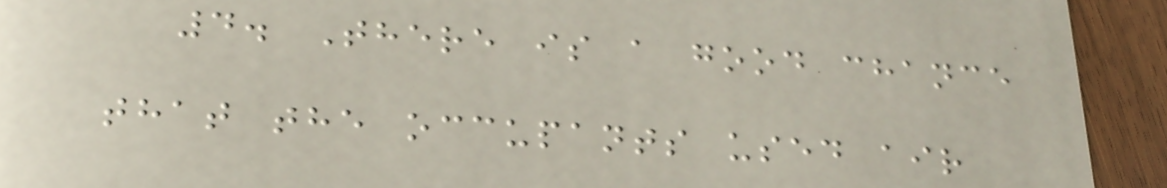4. There is a good chance
that the occupants used air
